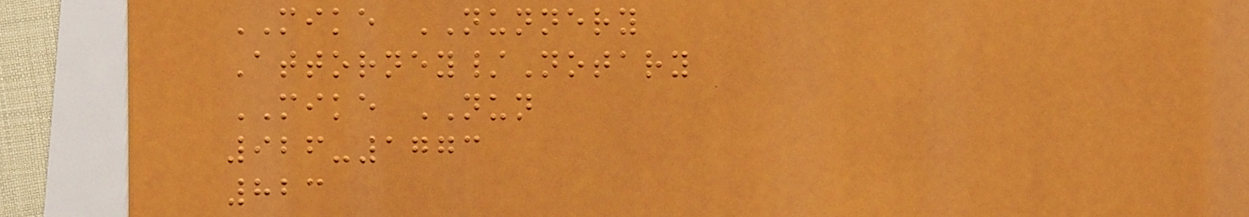MIKE NUNNERY
Attorney/Notary
MIKE NUN
926-1773
823
